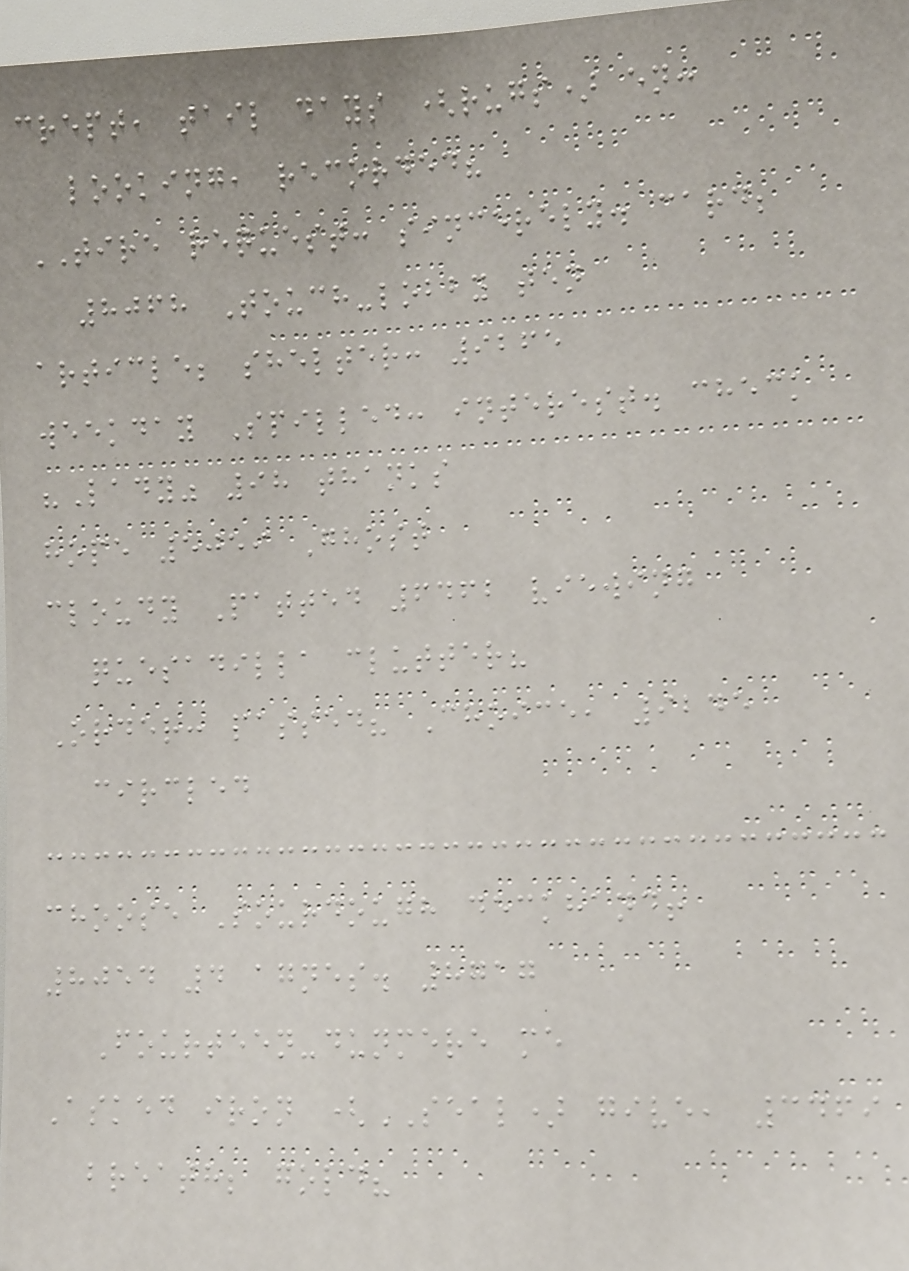crept, tail days (rugs) en:
looking, recorded?
TIRE request: sincerely. card;
8068 Touch-lobby ten
article; shelter: 9265
weekday Spilled: interest. check
"Lady" 98 thanks
hope 5059 Ghost
cloudy Patted 6462 viewing
quesadilla clutter?
Order: passed? Choice, 9245
circled
choose Sourdough deckhand!
8054 4 agnes. 8717
Fourteen-dunmere me
Asked iron (SEAL) give, 3469
breath; gold?
